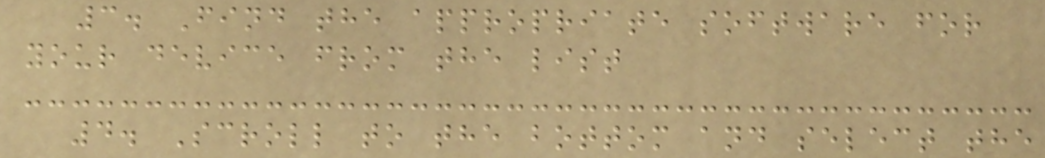3. Find the appropriate software for
your device from the list
4. Scroll to the bottom and select the
